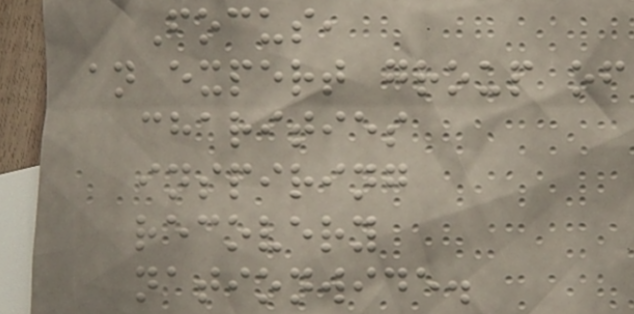Focus,
an expert group of
charities
inspiring
recovery
nationwide.
